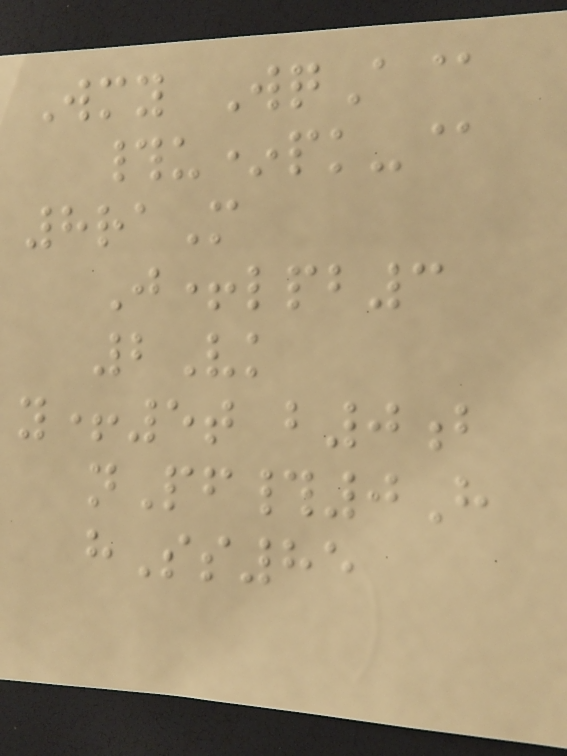Wmy WqA@
#u*pk-@
8raM
J+lpb3
2Vk
y+5t b0b
nPf#0H
hSs85
